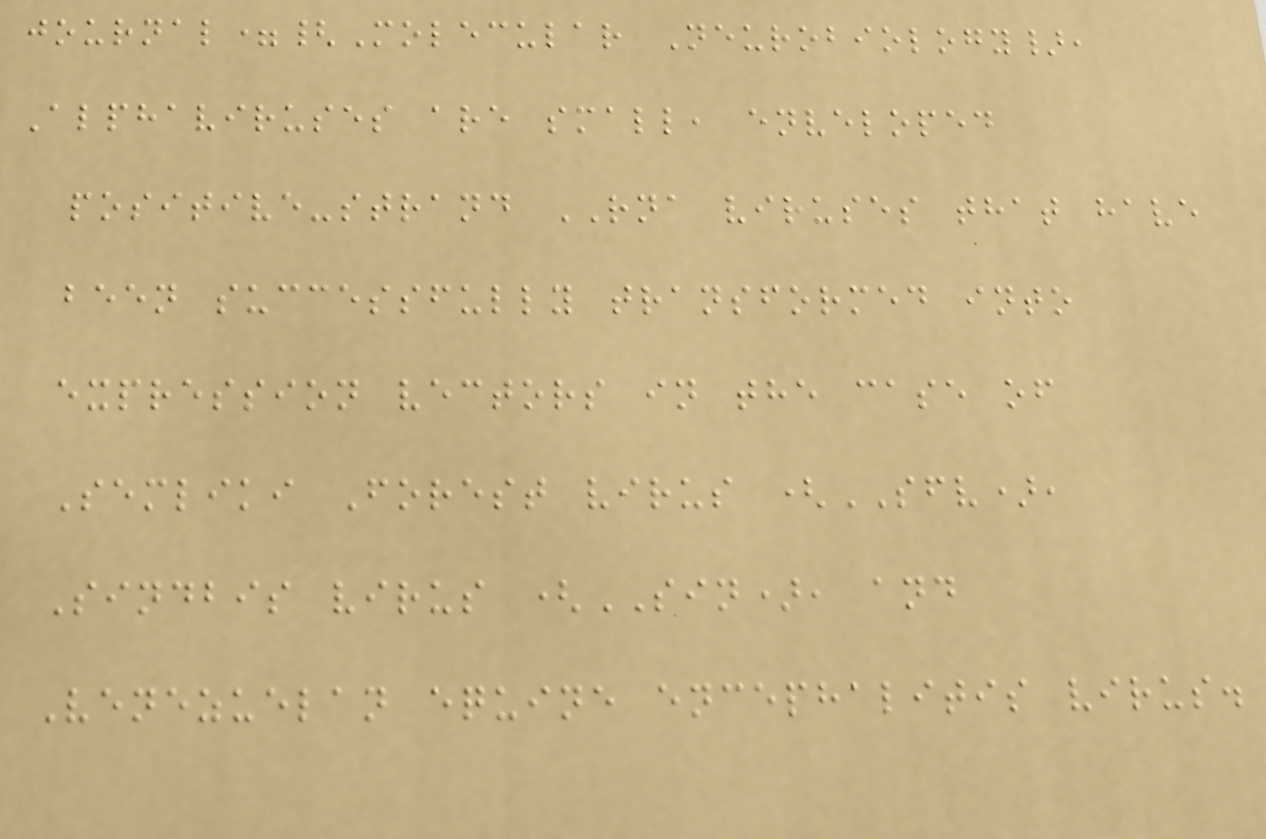journal={Molecular Neurobiology},
Alphaviruses are small, enveloped
positive-strand RNA viruses that have
been successfully transformed into
expression vectors in the case of
Semliki Forest virus (SFV),
Sindbis virus (SIN), and
Venezuelan equine encephalitis virus.
